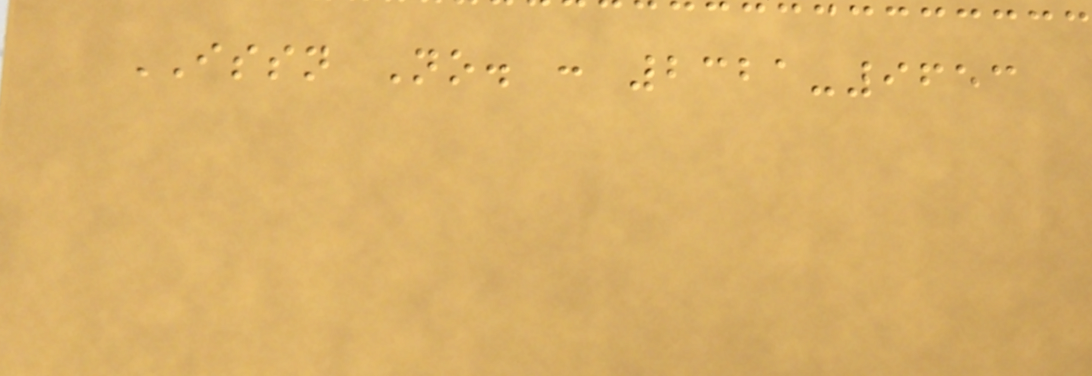ISSN No. : 2321-9653
